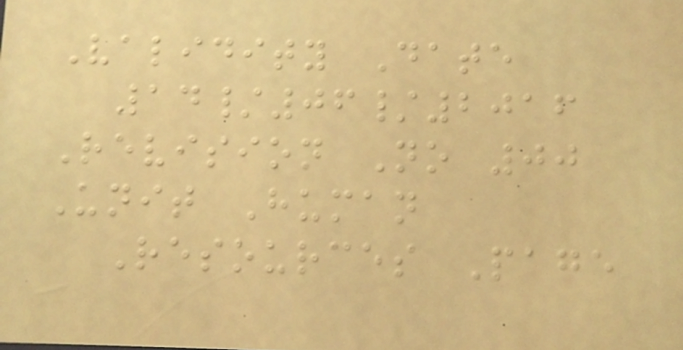Validity Date
14/06/2016
Revision No 00
Unit Human
Resources Page
